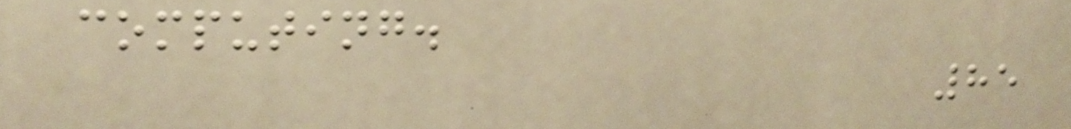computing.
85
